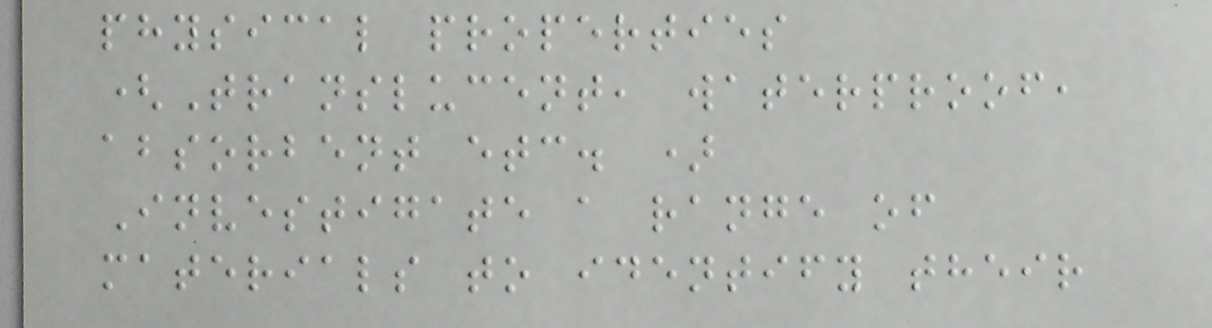physical properties
(Translucent, waterproof,
absorbent etc. )
Investigate a range of
materials to identify their
